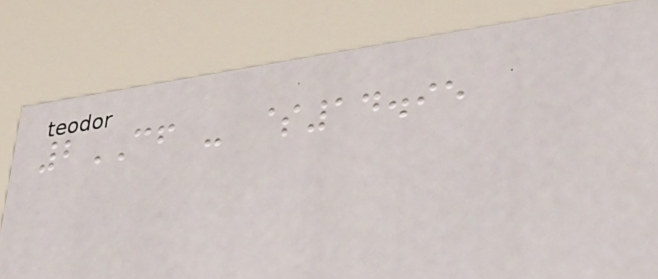2CF - $14.95
